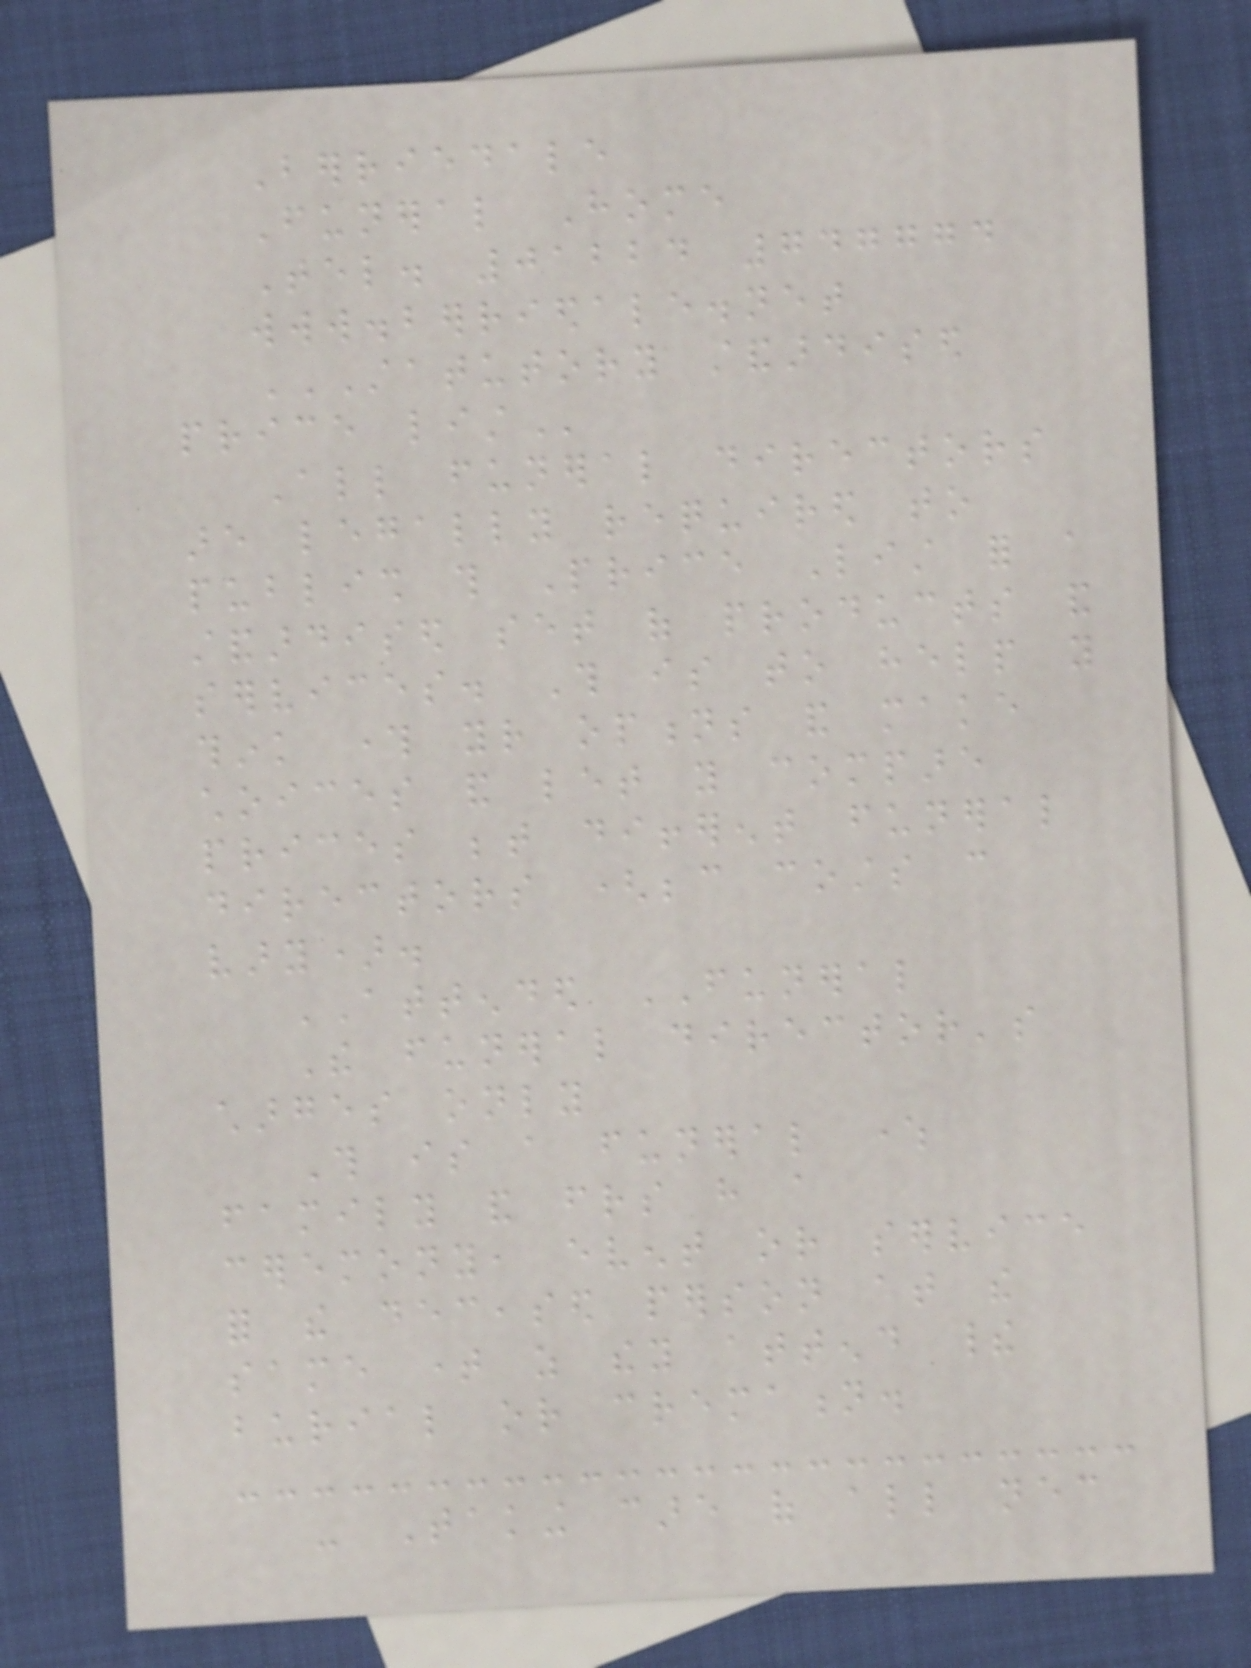Berriedale
Funeral Home
Tel. 01224 747774
www.berriedale.net
STATUTORY STANDARDISED
PRICE LIST
All funeral directors
are legally required to
publish this Price List for a
standardised set of products and
services. This is to help you
think through your options and make
choices and let you compare
prices between different funeral
directors (because costs can
vary).
ATTENDED FUNERAL
The funeral director's
charges only
This is a funeral where
family and friends have a
ceremony, event or service
for the deceased person at the
same time as they attend their
burial or cremation.
- Taking care of all necessary
